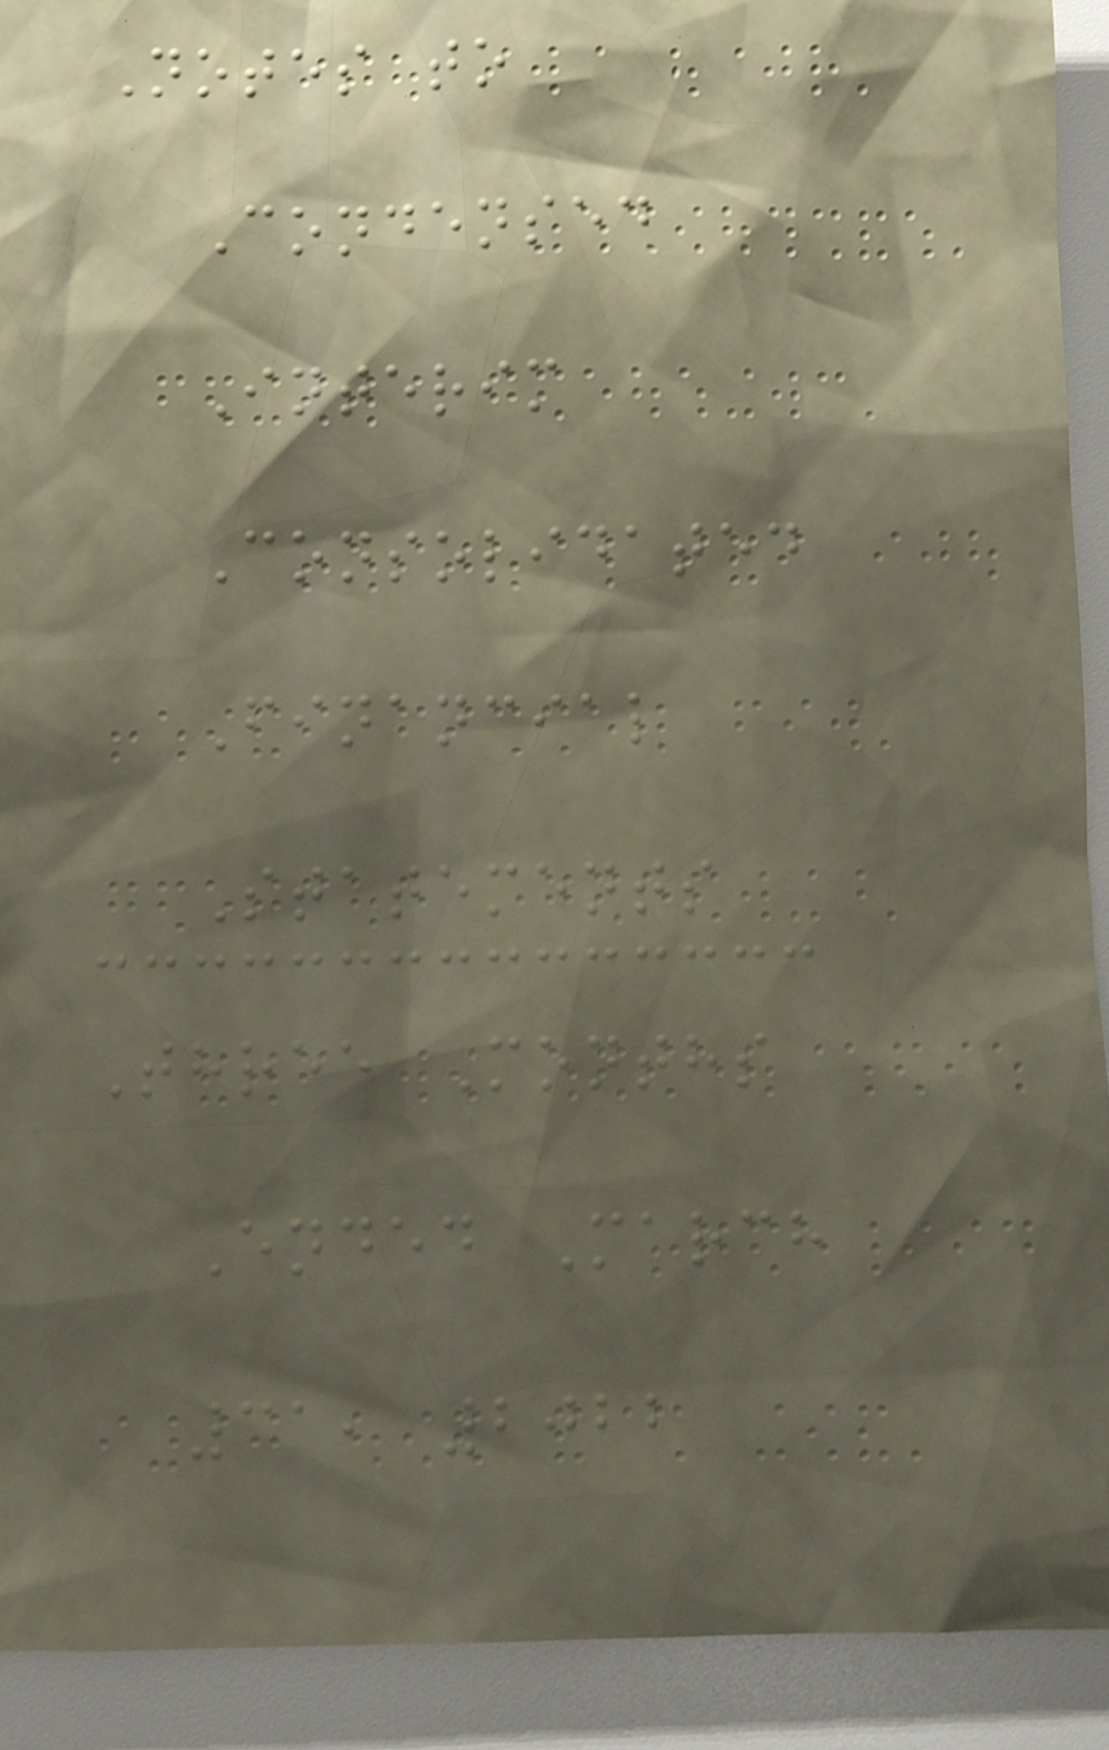Notes to
Condensed
Interim
Consolidated
Financial
Statements
Three Months
Ended March
31, 2022
